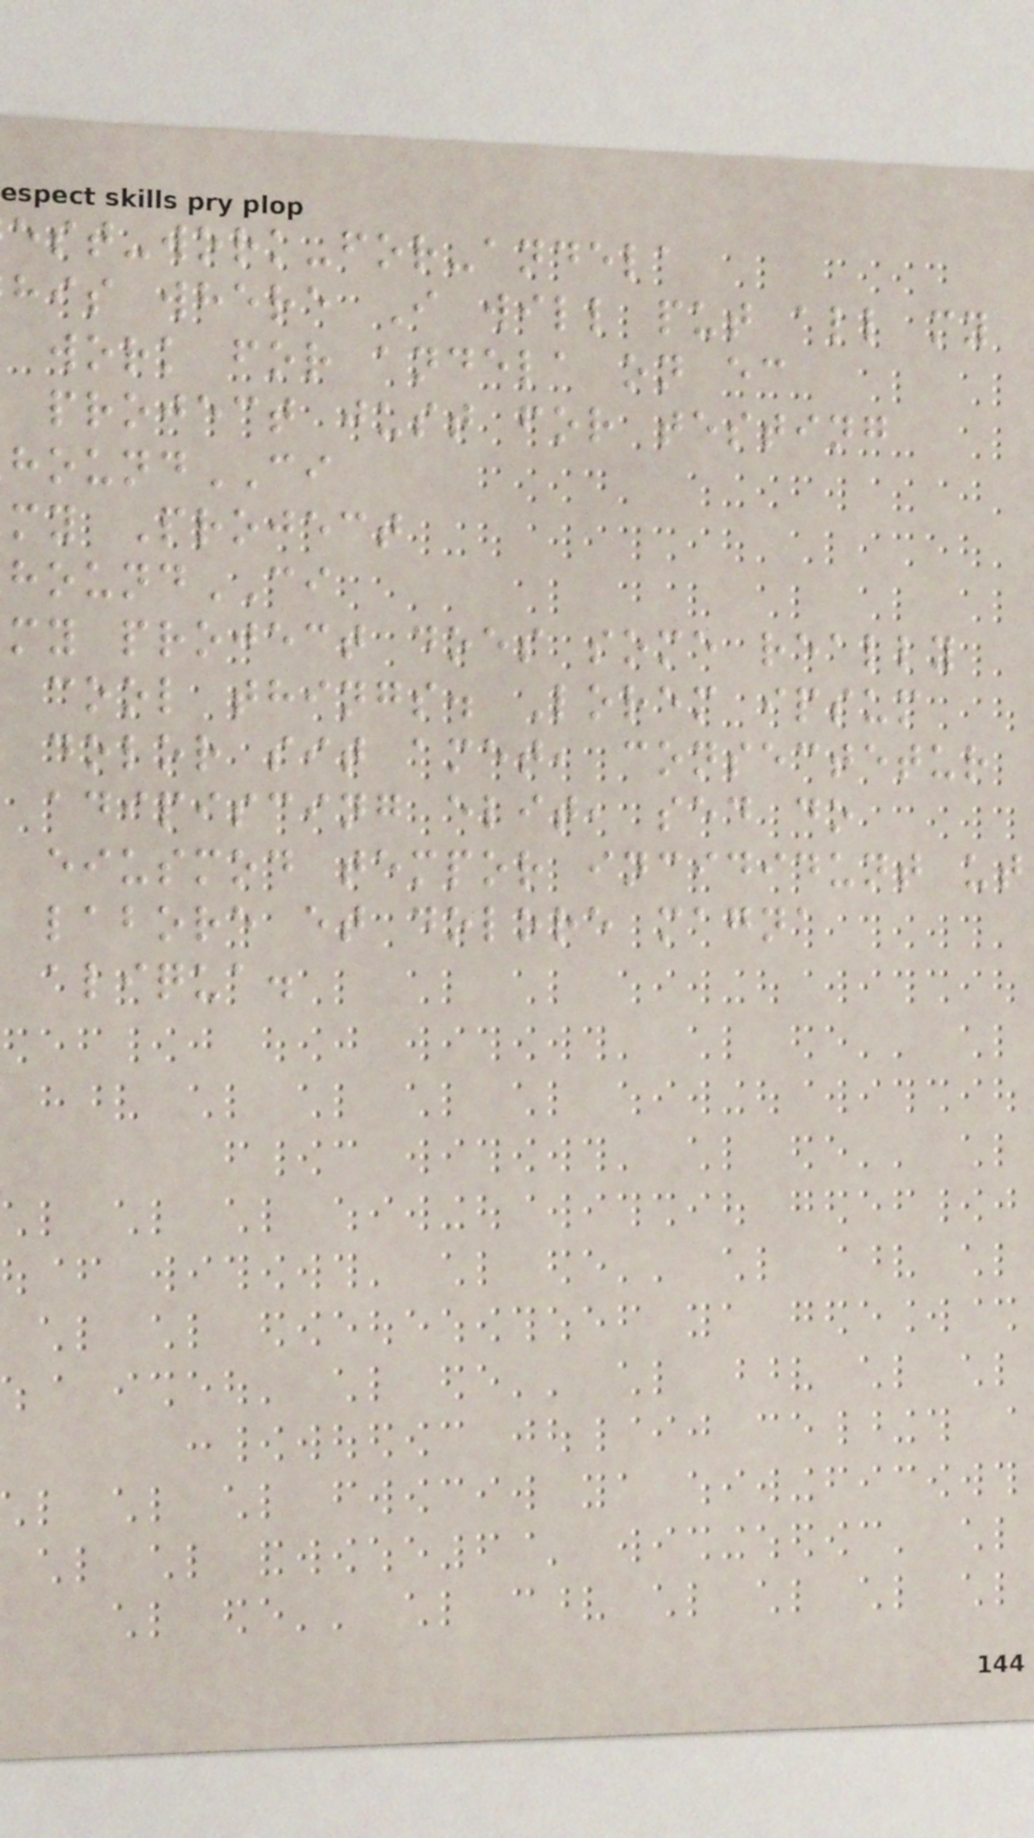est-work-for-andela
his where I will put all my
work for andela on ec
project just for testing
oundCI
my Project
oundCI
my project does some really
cool things. Lorem ipsum
dolor sit amet, consectetur
adipiscing elit, sed do
eiusmod tempor incididunt ut
labore et dolore magna
aliqua.
